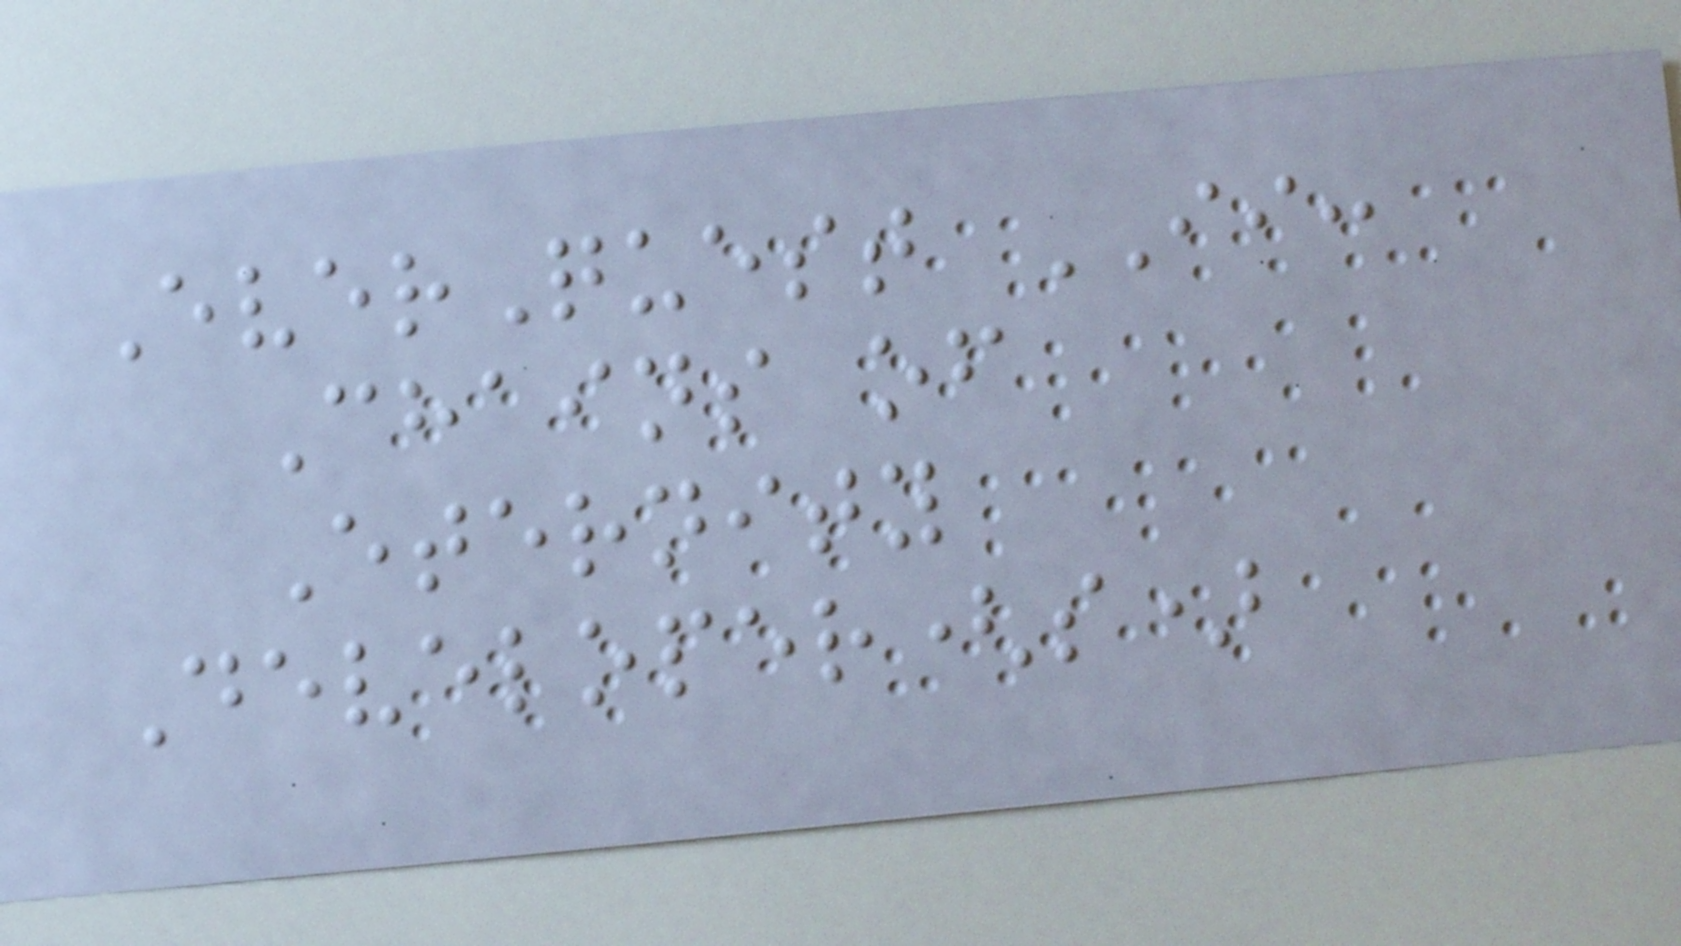EverQuest II:
Chains of
Eternity
Developer(s)
